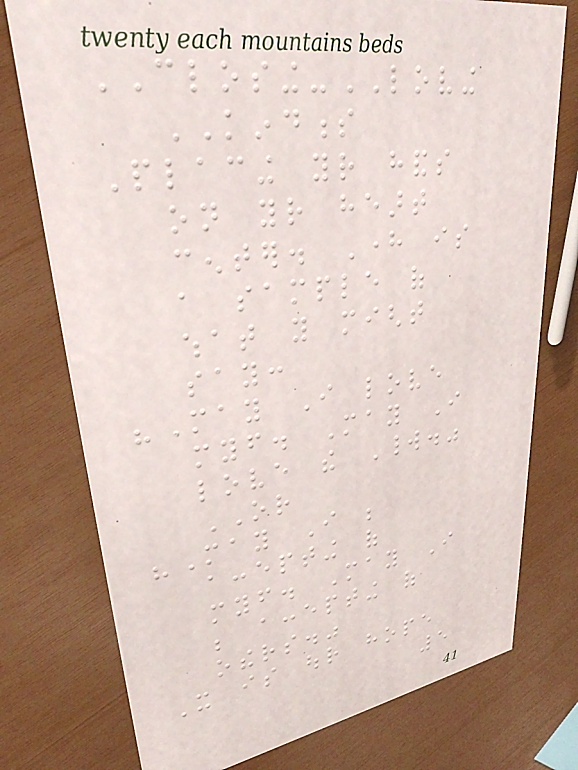CLOSING-LOVING
KINDNESS
Placing your hands
on your heart
center. Here is
a sample of
what you might
say:
"May I love
myself. May I
love the World."
OR
"May I be
accepting of
myself. May I
be accepting of
others."
It is our hope
5
